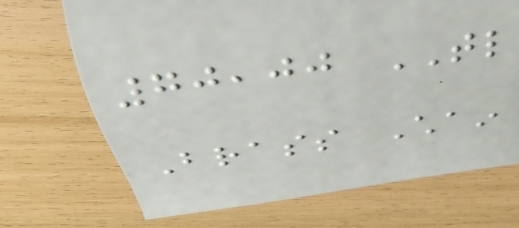70,00 TL
Brass Chain
